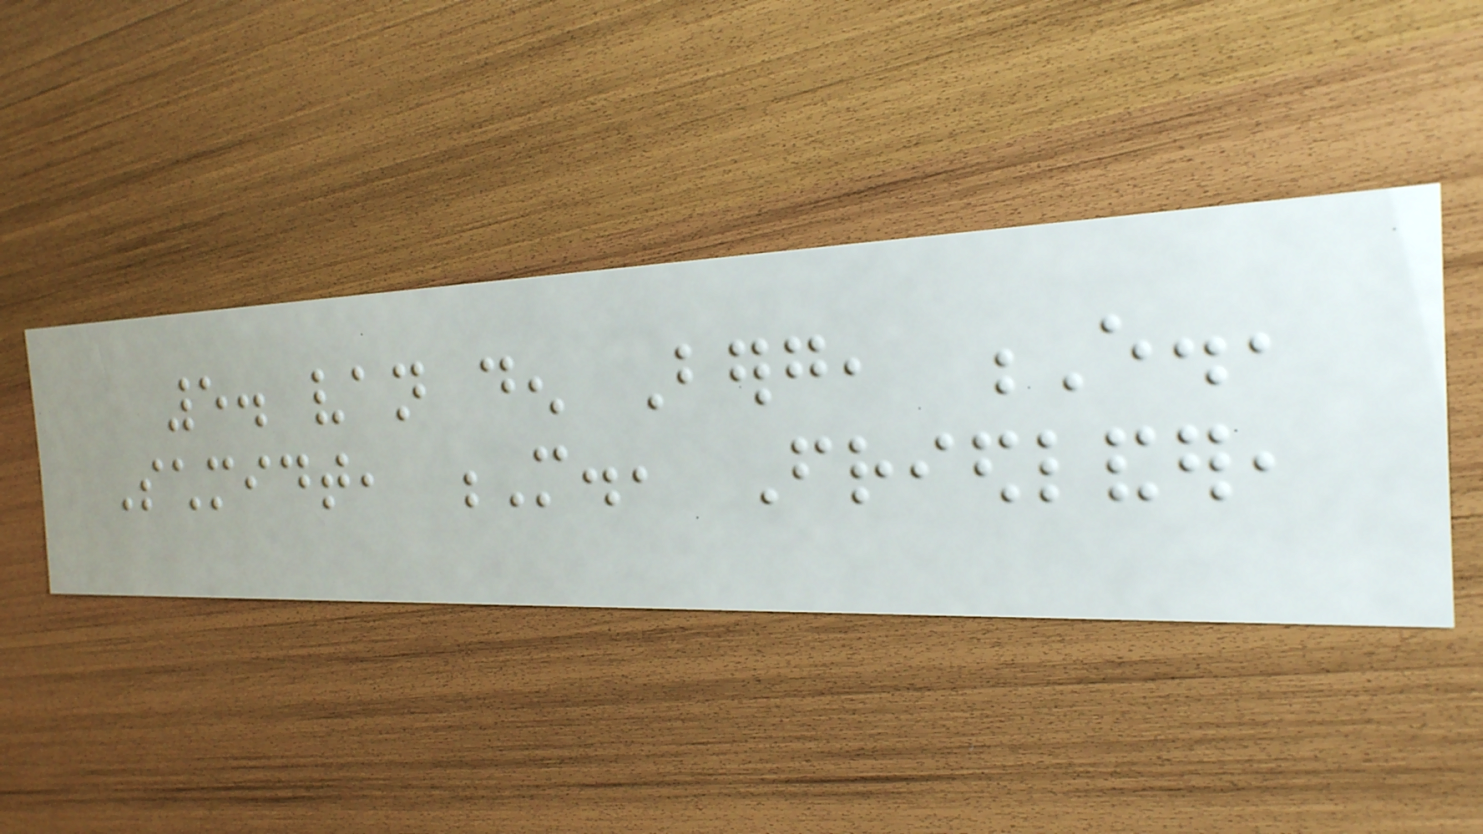5. van den Berg, E.,
Schmidt, M., Friedlander,
